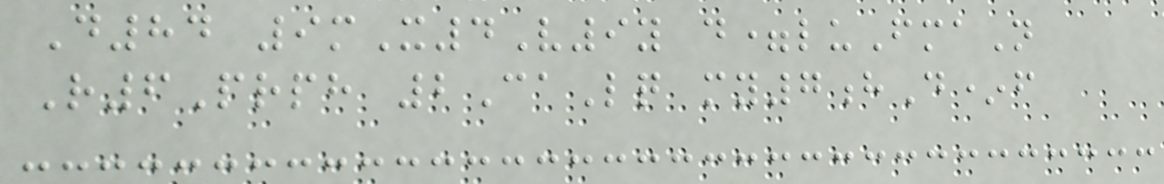D84 9mX4V9y d=luFmaN
R6Prph 2CaLq my7hD*f
